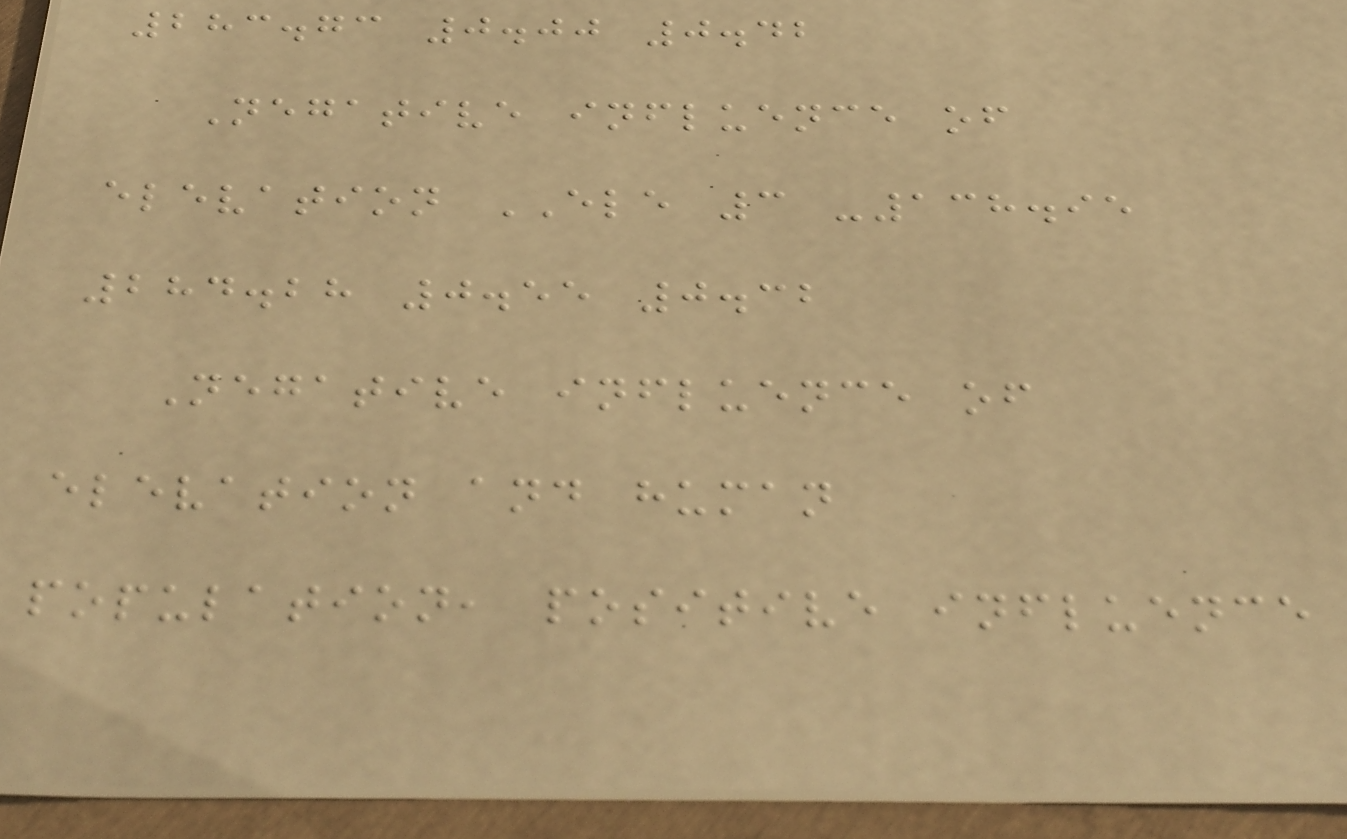283.73 0.00 0.42
Negative influence of
elevation ELE 3 -138.95
284.28 0.55 0.32
Negative influence of
elevation and human
population, positive influence
